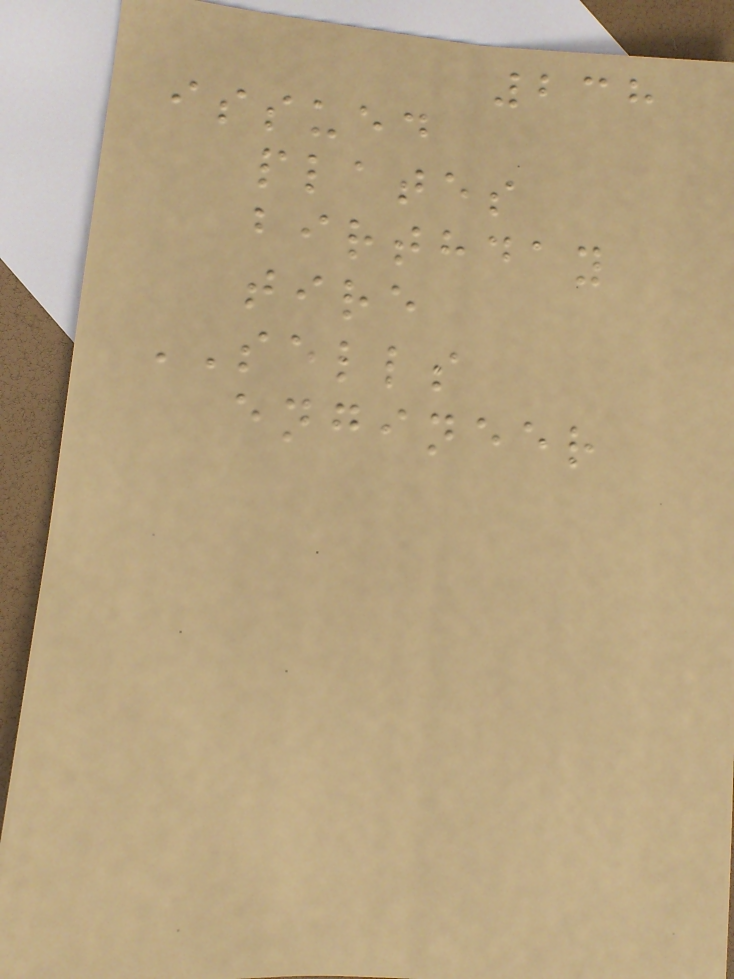238
issued
plates
birthday
tire
SELLS
engineer
